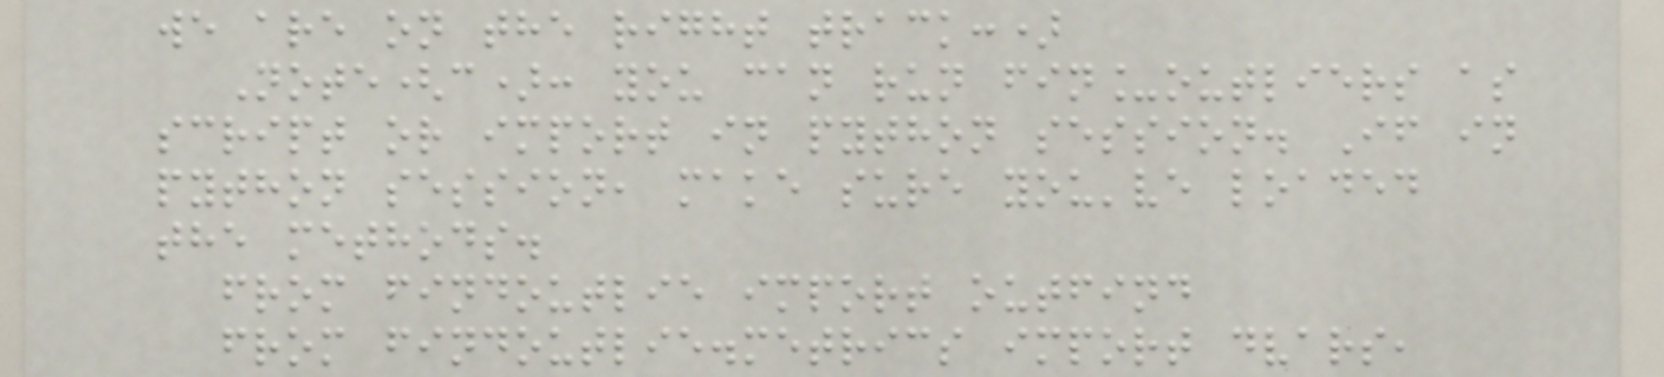we are on the right track:)
Note(c): you can run fin_outliers as
script or import in python session. If in
python session, make sure you've loaded
the methods.
from findoutlie import outfind
from findoutlie.metrics import dvars,
